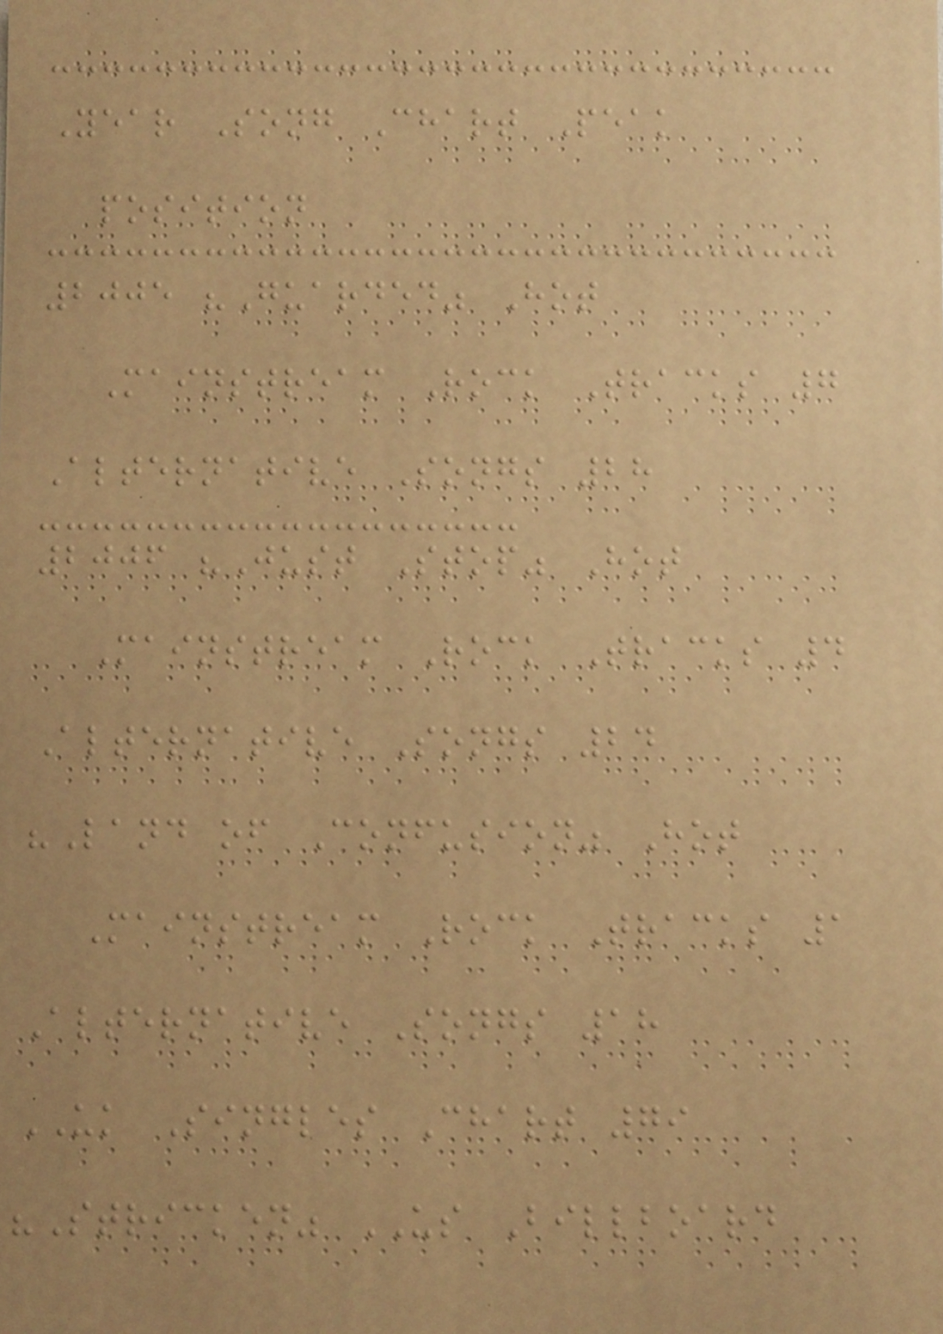Year Song Chart Peak
position
2005 "Guarded" Hot
Mainstream Rock Tracks 7
Alternative Songs 28
2006 "Just Stop" Hot
Mainstream Rock Tracks 4
Alternative Songs 24
"Land of Confusion" Hot
Mainstream Rock Tracks 1
Alternative Songs 18
UK Singles Chart 79
"Stricken" US Billboard
